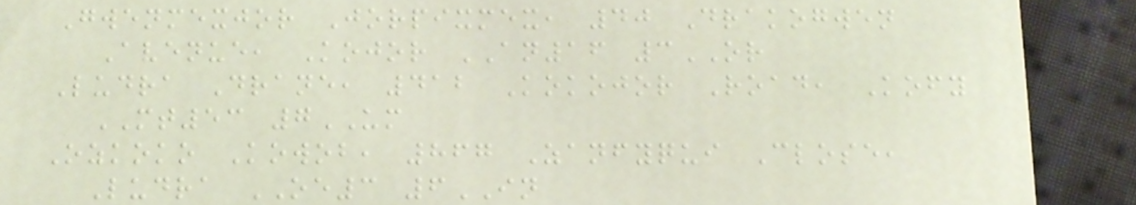Gwenmexjor Jorpixmex, 40 Drakogwen
Avenue, Kojor AN16 3OR
Ludra Drane, 412 Kokojor Road, Kofy
MT53 7UM
Ozkoko Kowob, 867 Zanfyqui Close,
Ludra OE3 6IN
